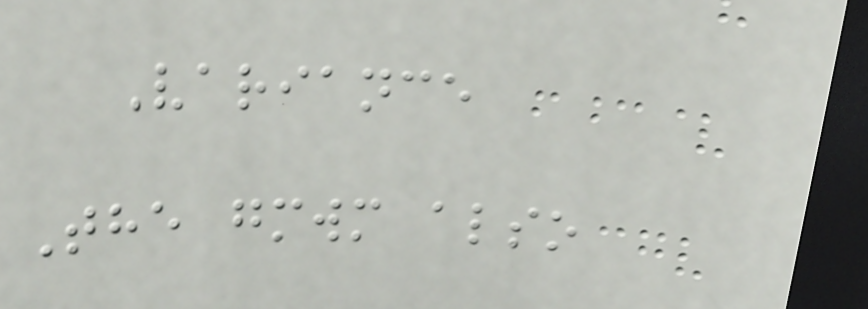Variance
The gmwm also
